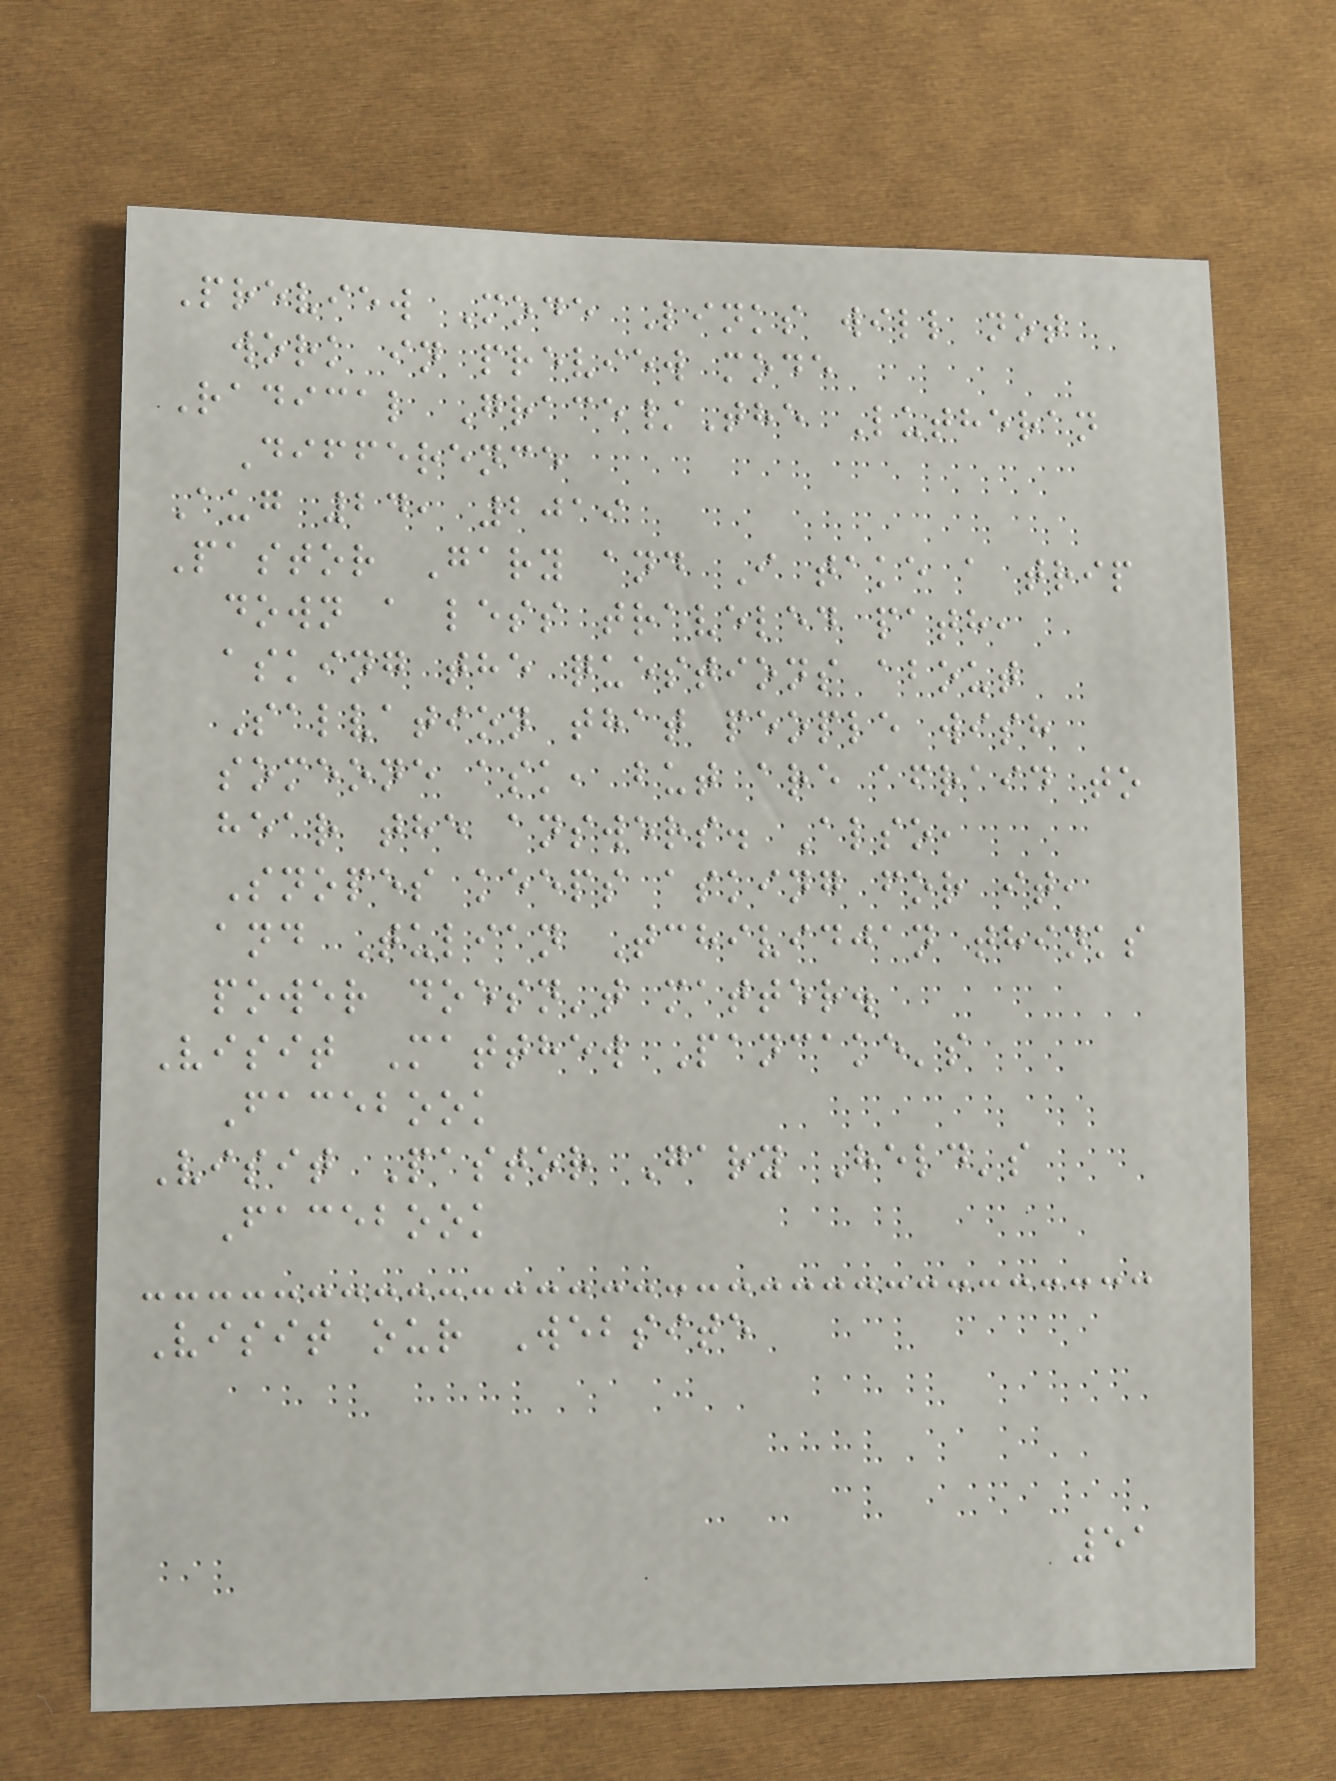Preview Mode Links will not
work in preview mode
Radical Grace/The Lutheran
Difference
Aug 24, 2019
Pastor Gary and I take a trip
down a less traveled path,
asking the questions about
Salvation that people wish
someone ask, but are afraid to
hear the answers. Also,
Snopes keeps asking for it,
and Tulian Tchividjan thinks
power doesn't matter.
Visit Matthew Pancake's
Facebook
Visit Pastor Gary Held's
Facebook
Visit our Website
51
